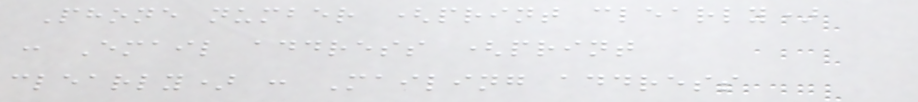Phone number (print clearly)
: Email address (print
clearly) : Mailing address
